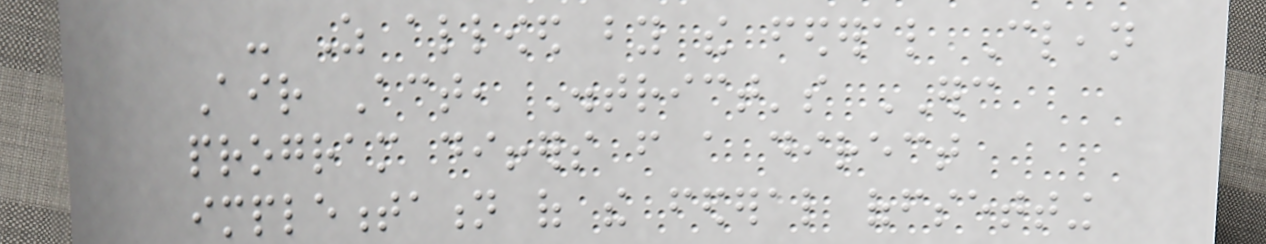- As allowed by the federal Clean
Air Act, District's ERC
program differs from a direct
implementation of the federal offsetting
